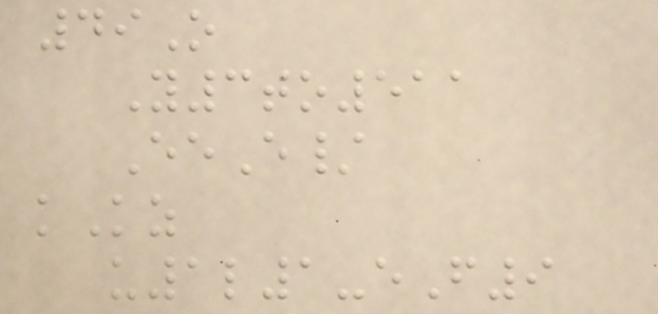49O
Y3to511
EeE/
kKz
u1l1-eF9
